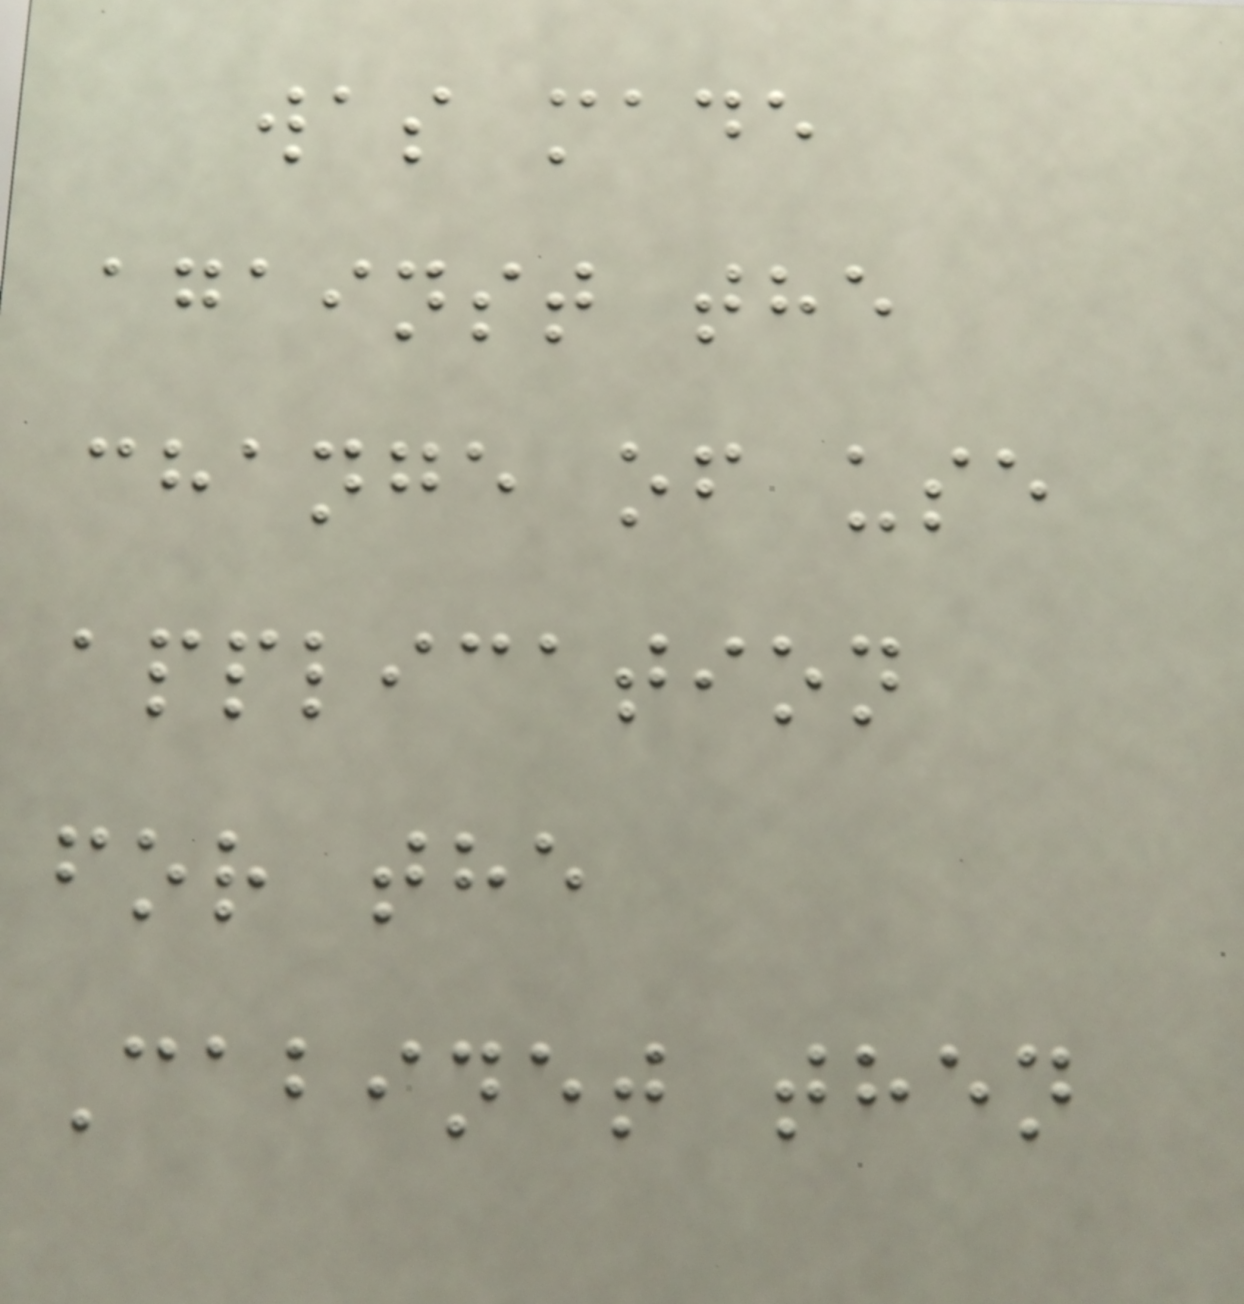was made
against the
change of use
application
for the
Cabinet then
